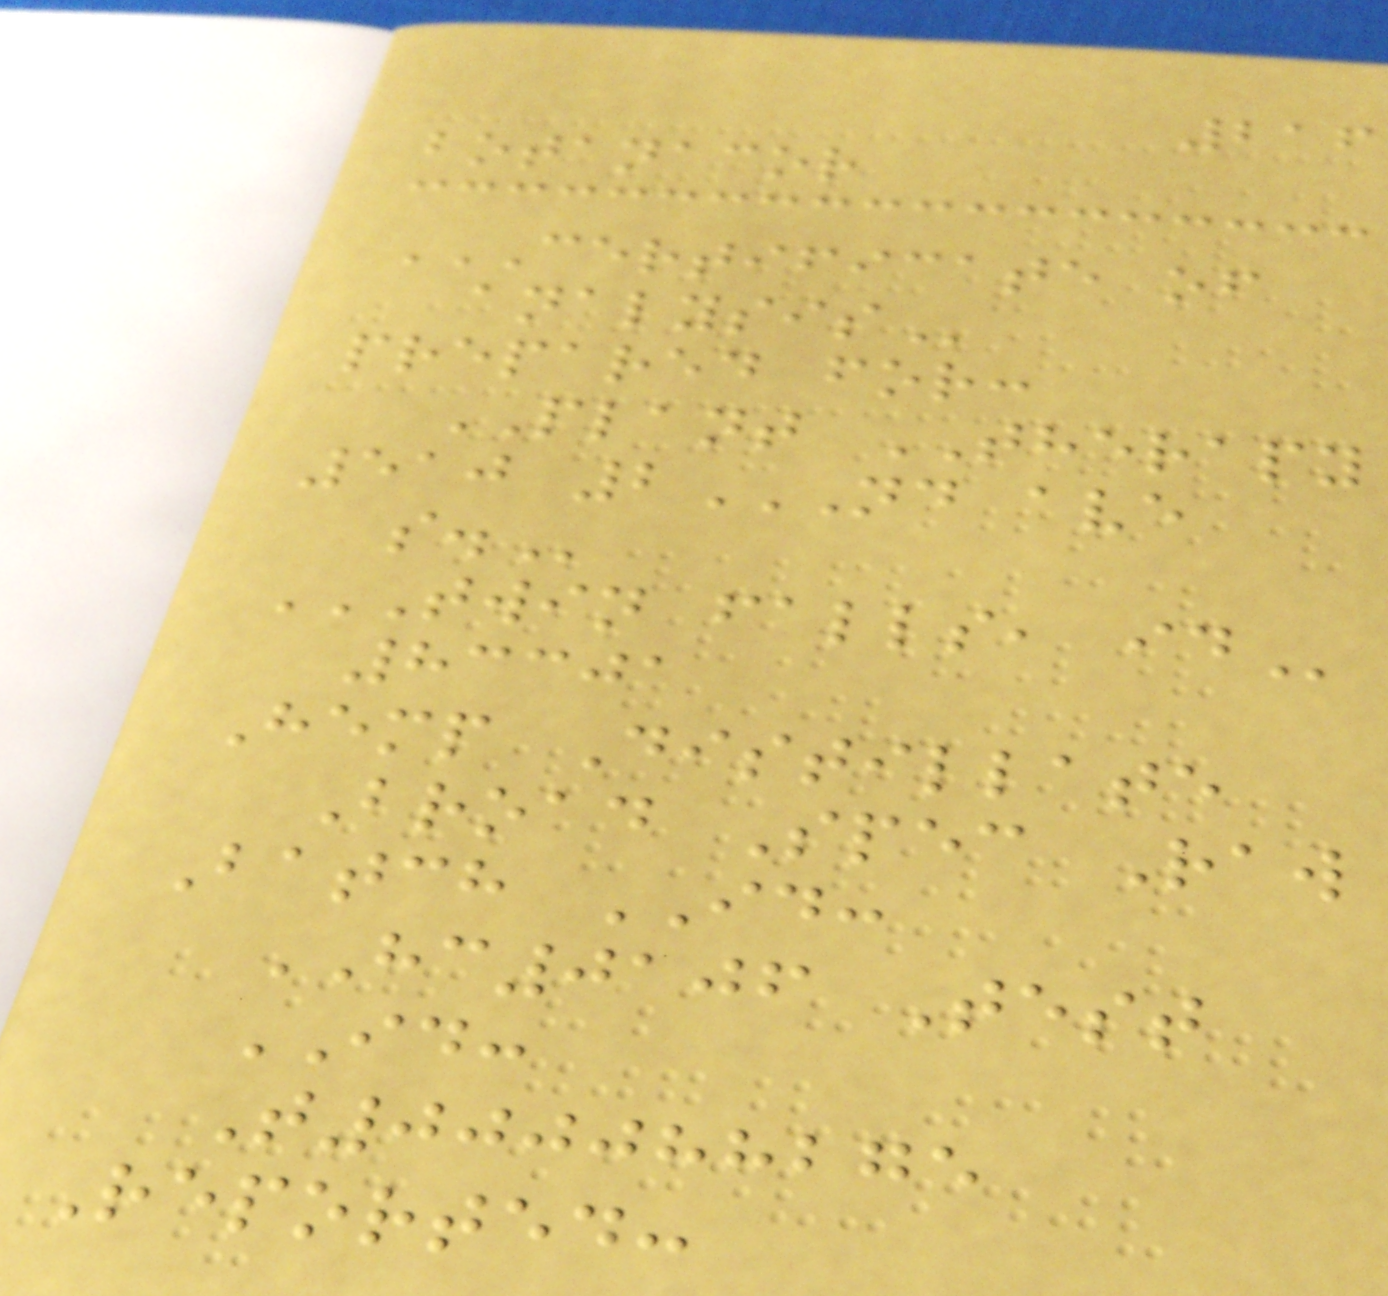216
botanacor
CERTIFICATE OF
ANALYSIS
prepared for:
PLANT THERAPY
510 2ND AVE
S.
TWIN FALLS, ID
83301
Hemp Distillate
Broad Spec Raw
Batch ID:
HC0106 Test
ID:
T000088275
Reported:
